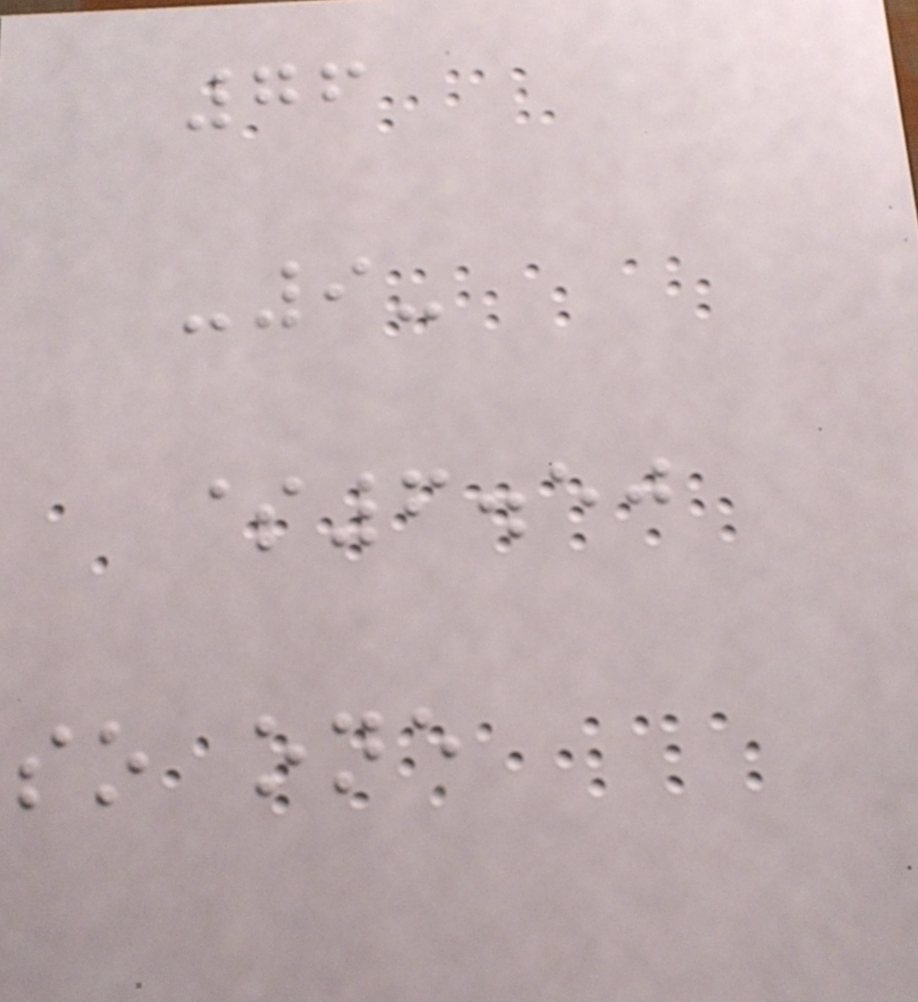76
-9-
$6.50
so one
